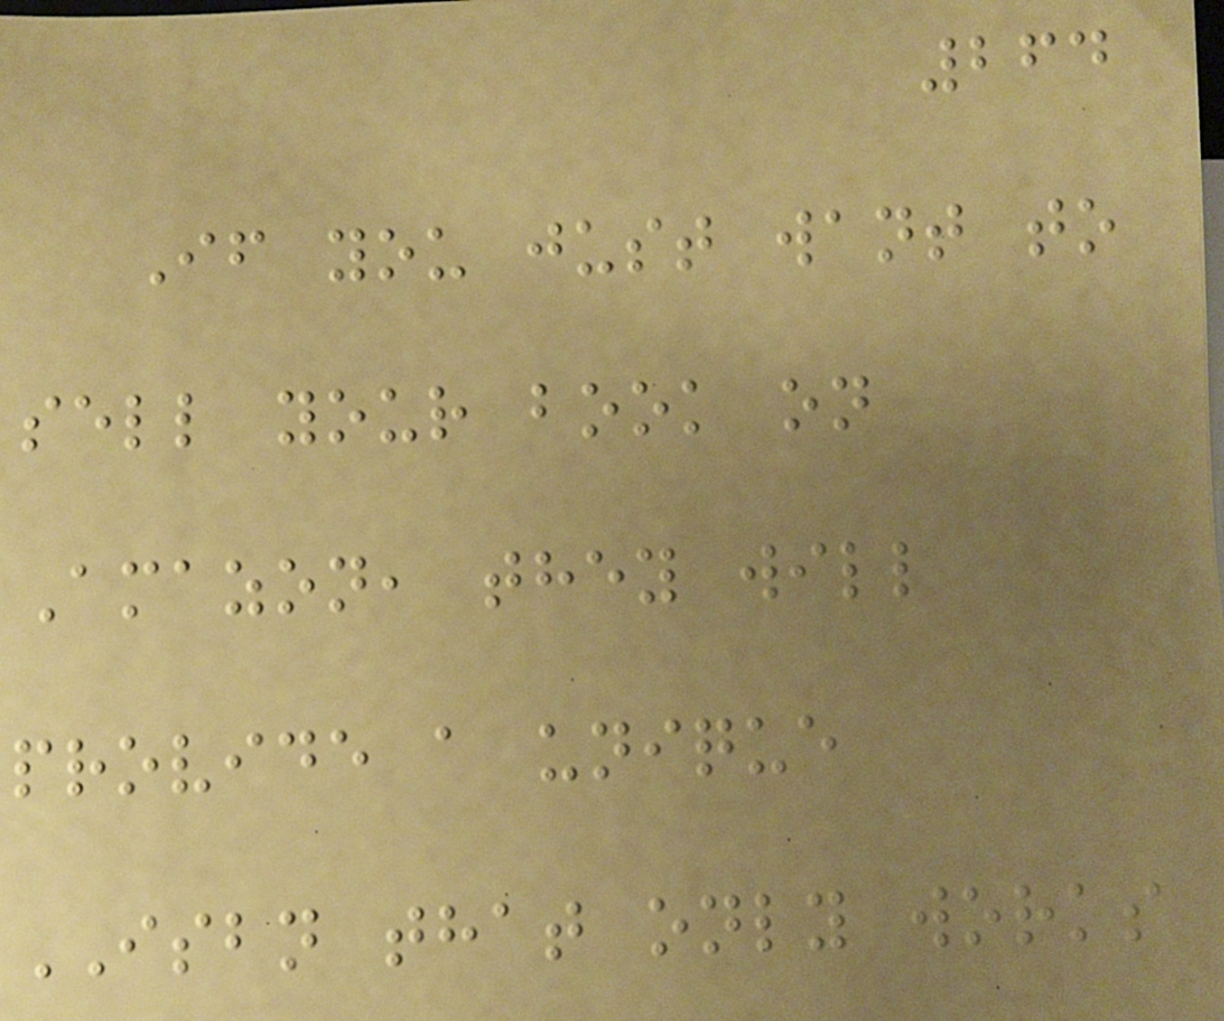264
If you just want to
sell your book on
Amazon, they will
provide a unique
ISBN that only works
